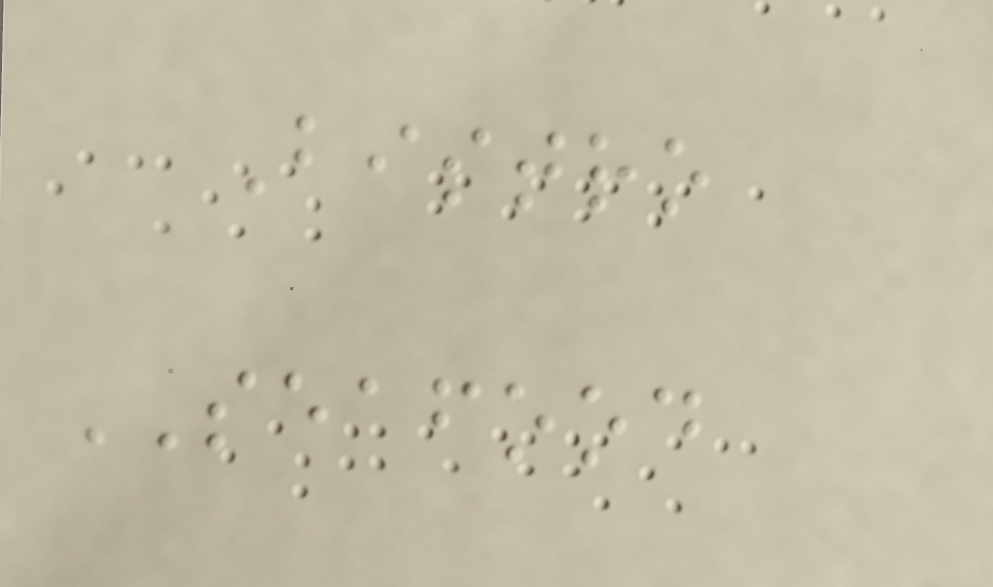Bistro
SEAFOOD
